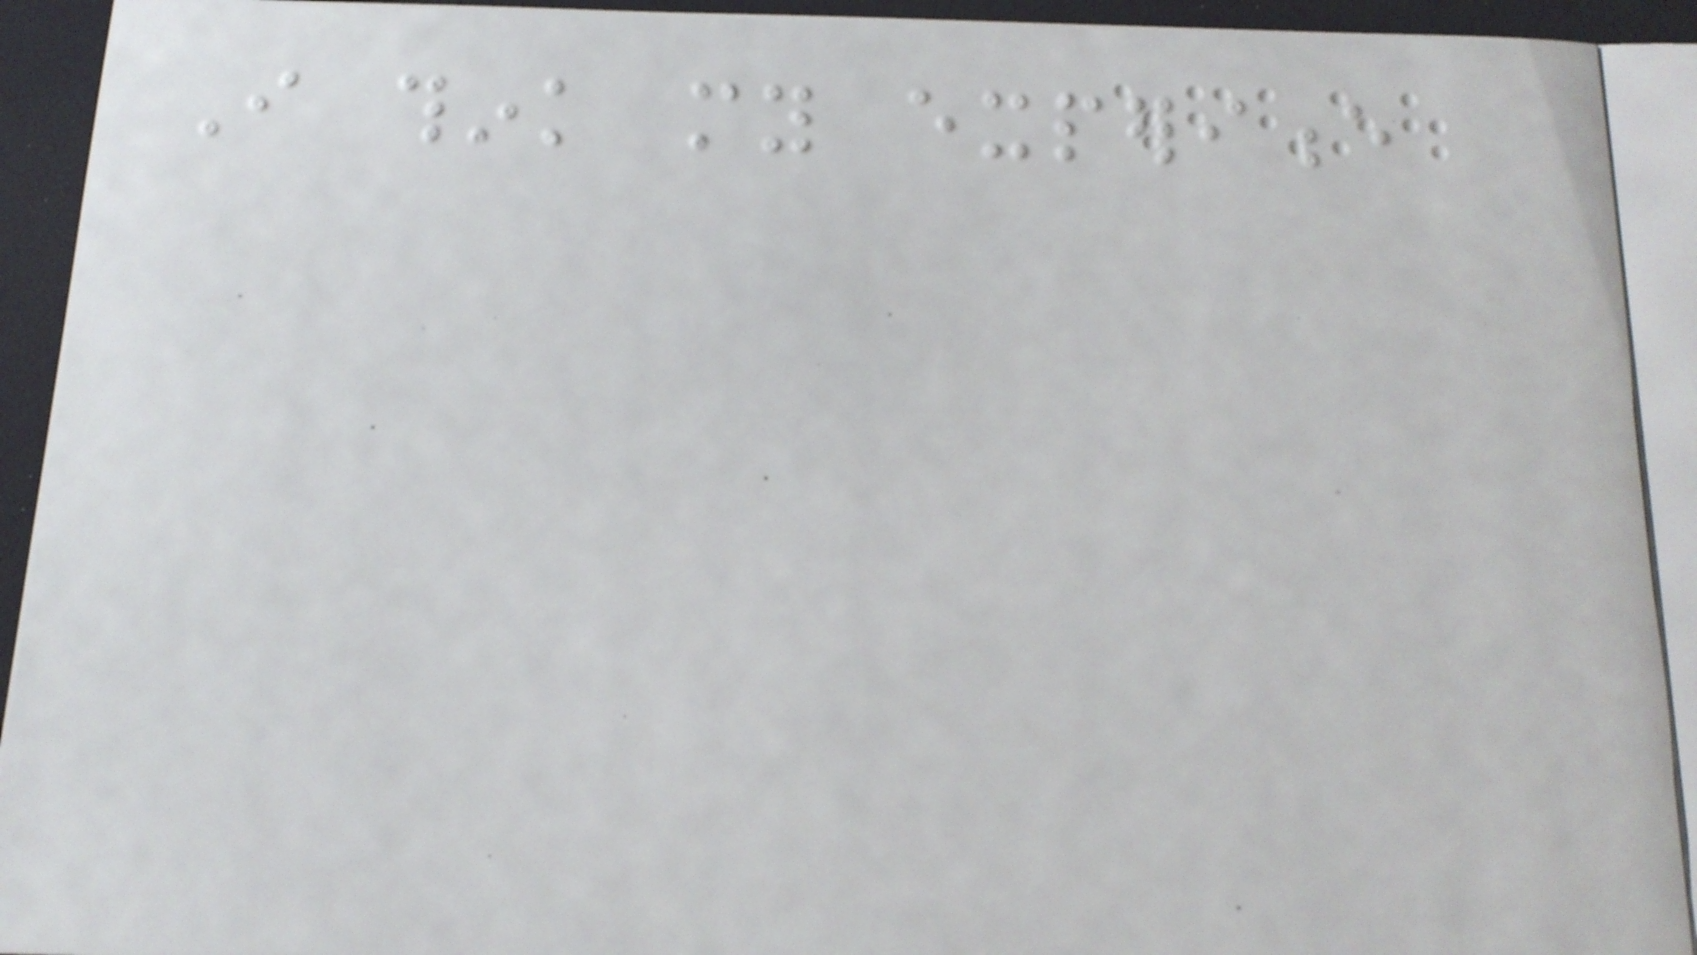I think my experience
